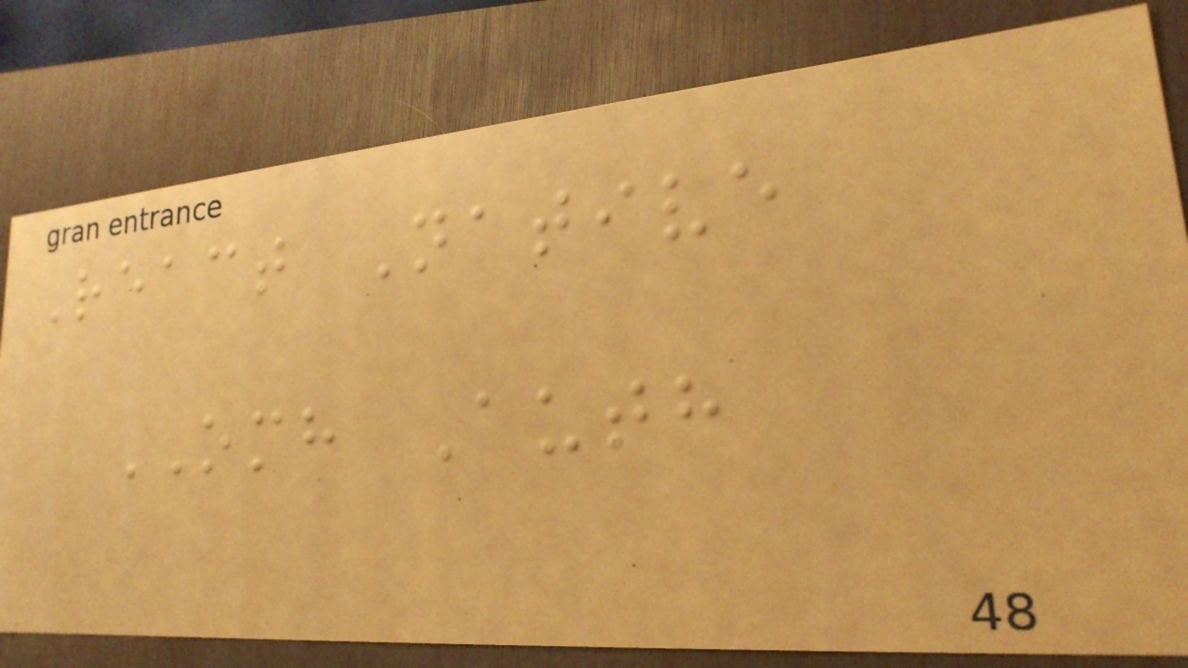React Native
OMH Auth
